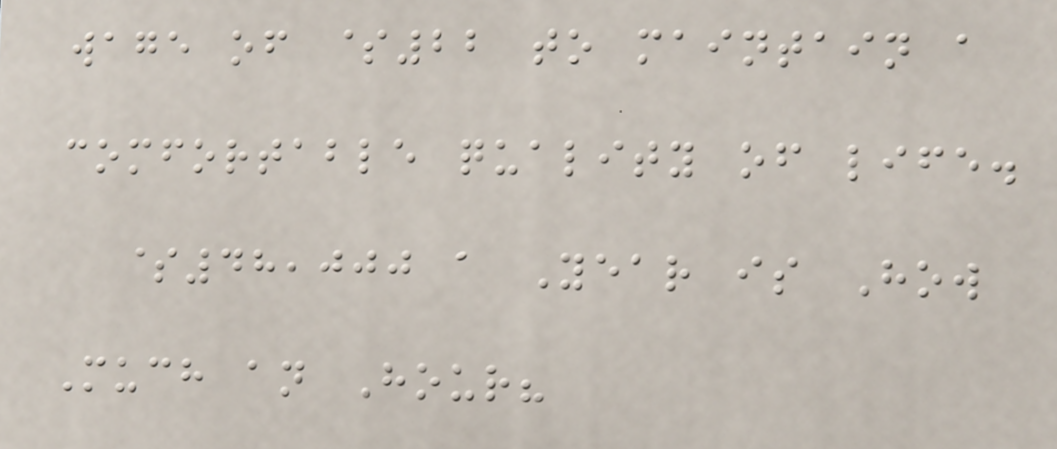wage of $22 to maintain a
comfortable quality of life.
$48,000 a Year is How
Much an Hour?
